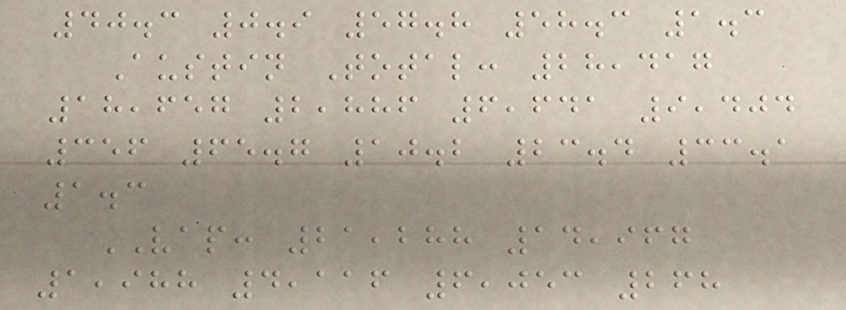40.3 0.9 57.8 58.3 1.3
Austin Total: 28,417
18,657 2,886 6,641 9,404
356 65.7 10.2 23.4 33.1
1.3
VAP: 21,288 14,967
1,988 4,116 6,053 268
